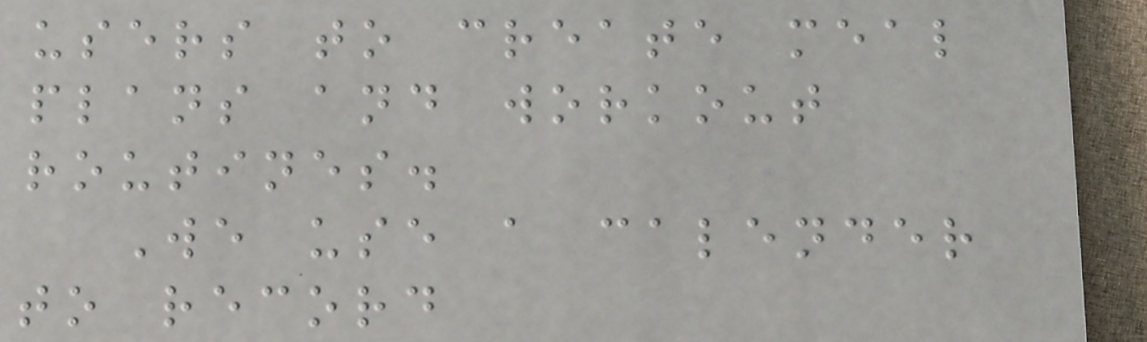users to create meal
plans and workout
routines.
We use a calender
to record
